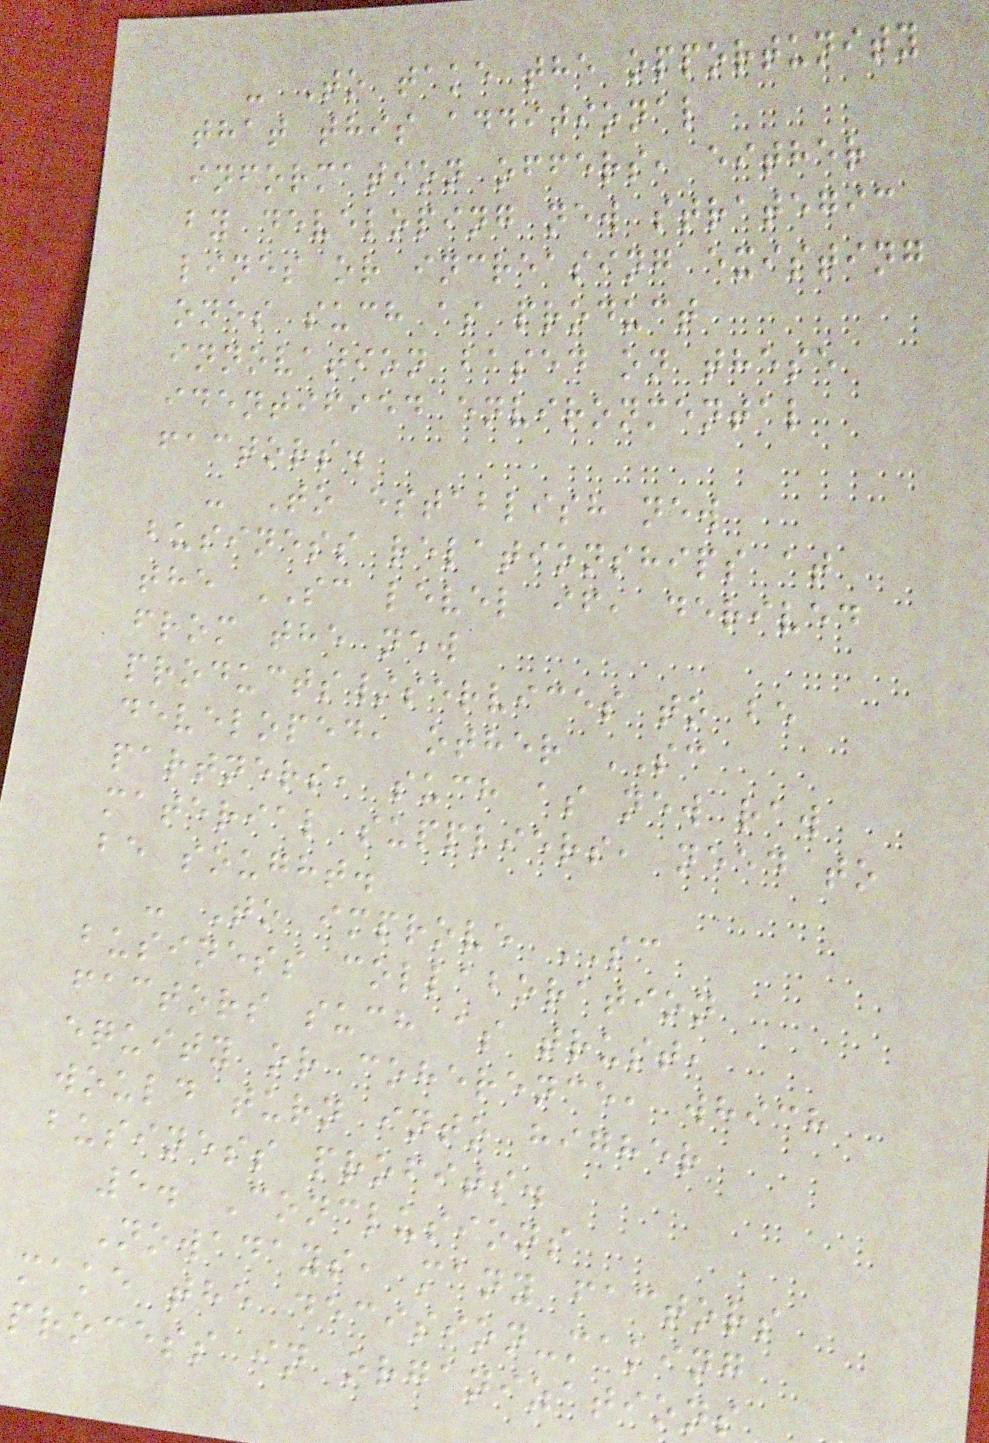- To take the opportunity
that this additional
information offers, either
by developing new strategic
lines or increasing existing
ones such as product
innovation based on these
identified environmental
factors.
- To establish new
business relationships at
the SC level if, derived
from the new
products/services to be
developed, other SC
partners, such as new raw
material suppliers, need to
be sought.
- To improve SC
business collaboration
factors such as trust,
equity or coherence, which
would turn into higher
business profits.
5. Conclusions
Nowadays, many factors
make the decision-making
process in organizations
